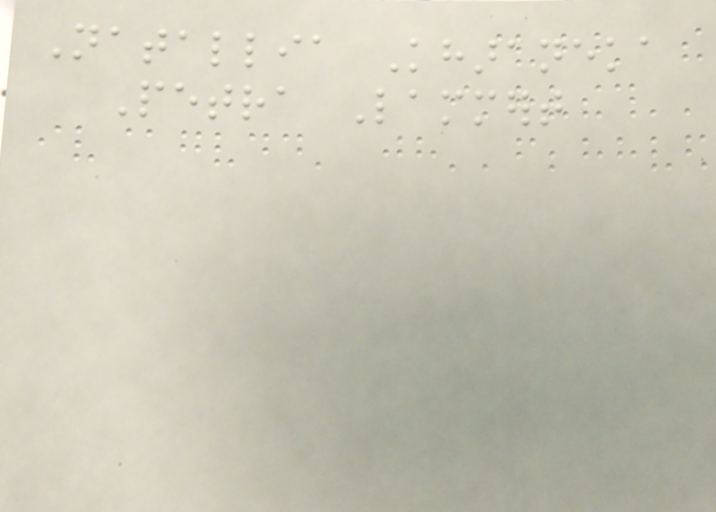Natallia Kharaneka
Petra Lammert
